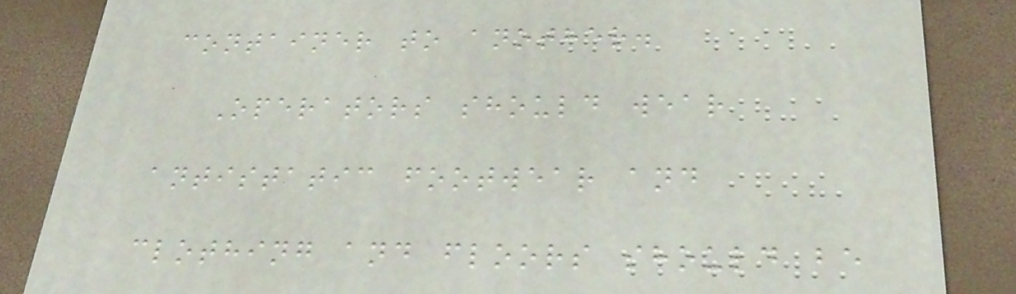container to another.
Operators should wear
antistatic footwear and
clothing and floors should be
